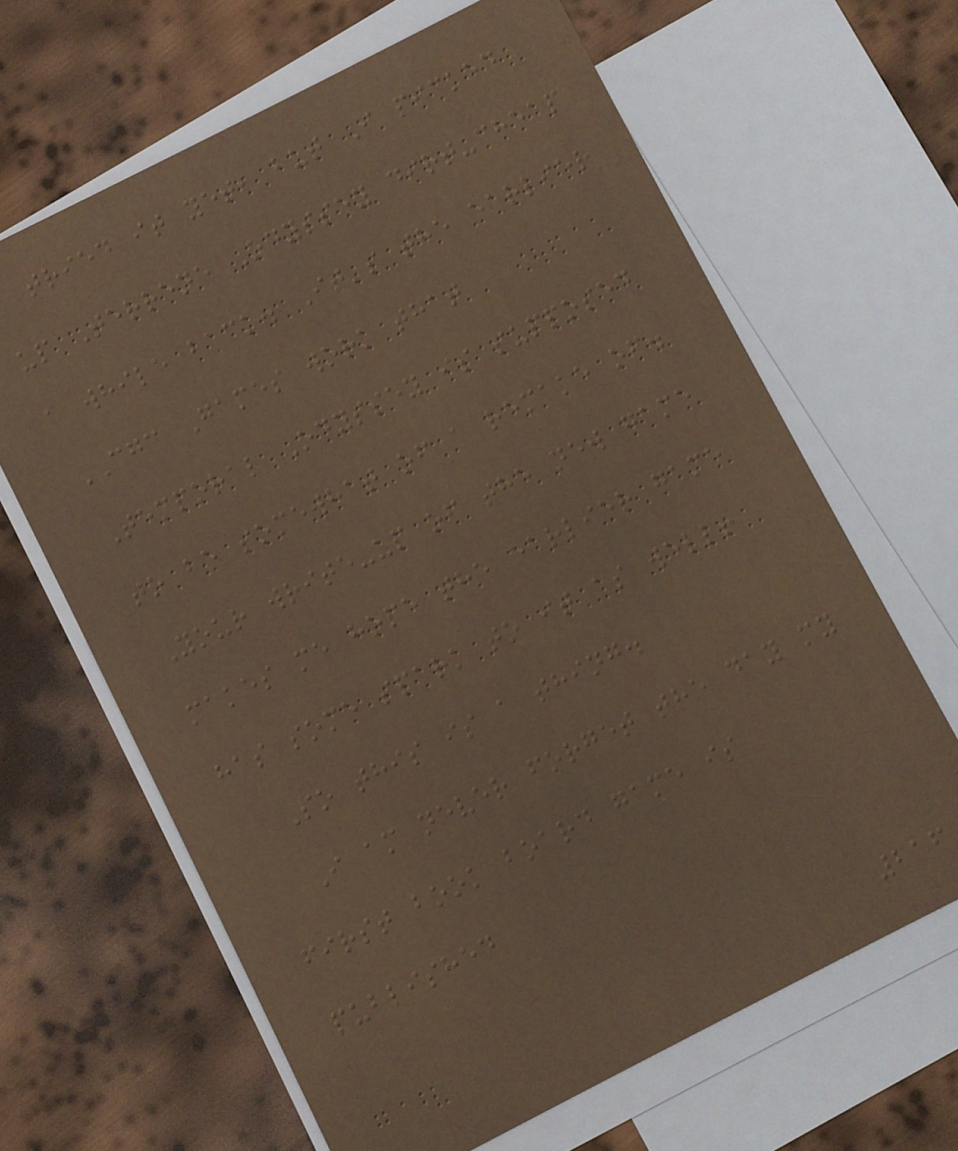tried it yet, but I picked
up Terrene Odyssey dirt-cheap
a while back. It's the earlier
CGC Games work that
Temporal Odyssey is supposed
to be somewhat of a remake of.
Your write-up of the new game
makes me hope the earlier game
has some spark to it as well!
So this is a thing.
I am never forget the day my
first book board game is
published
216
